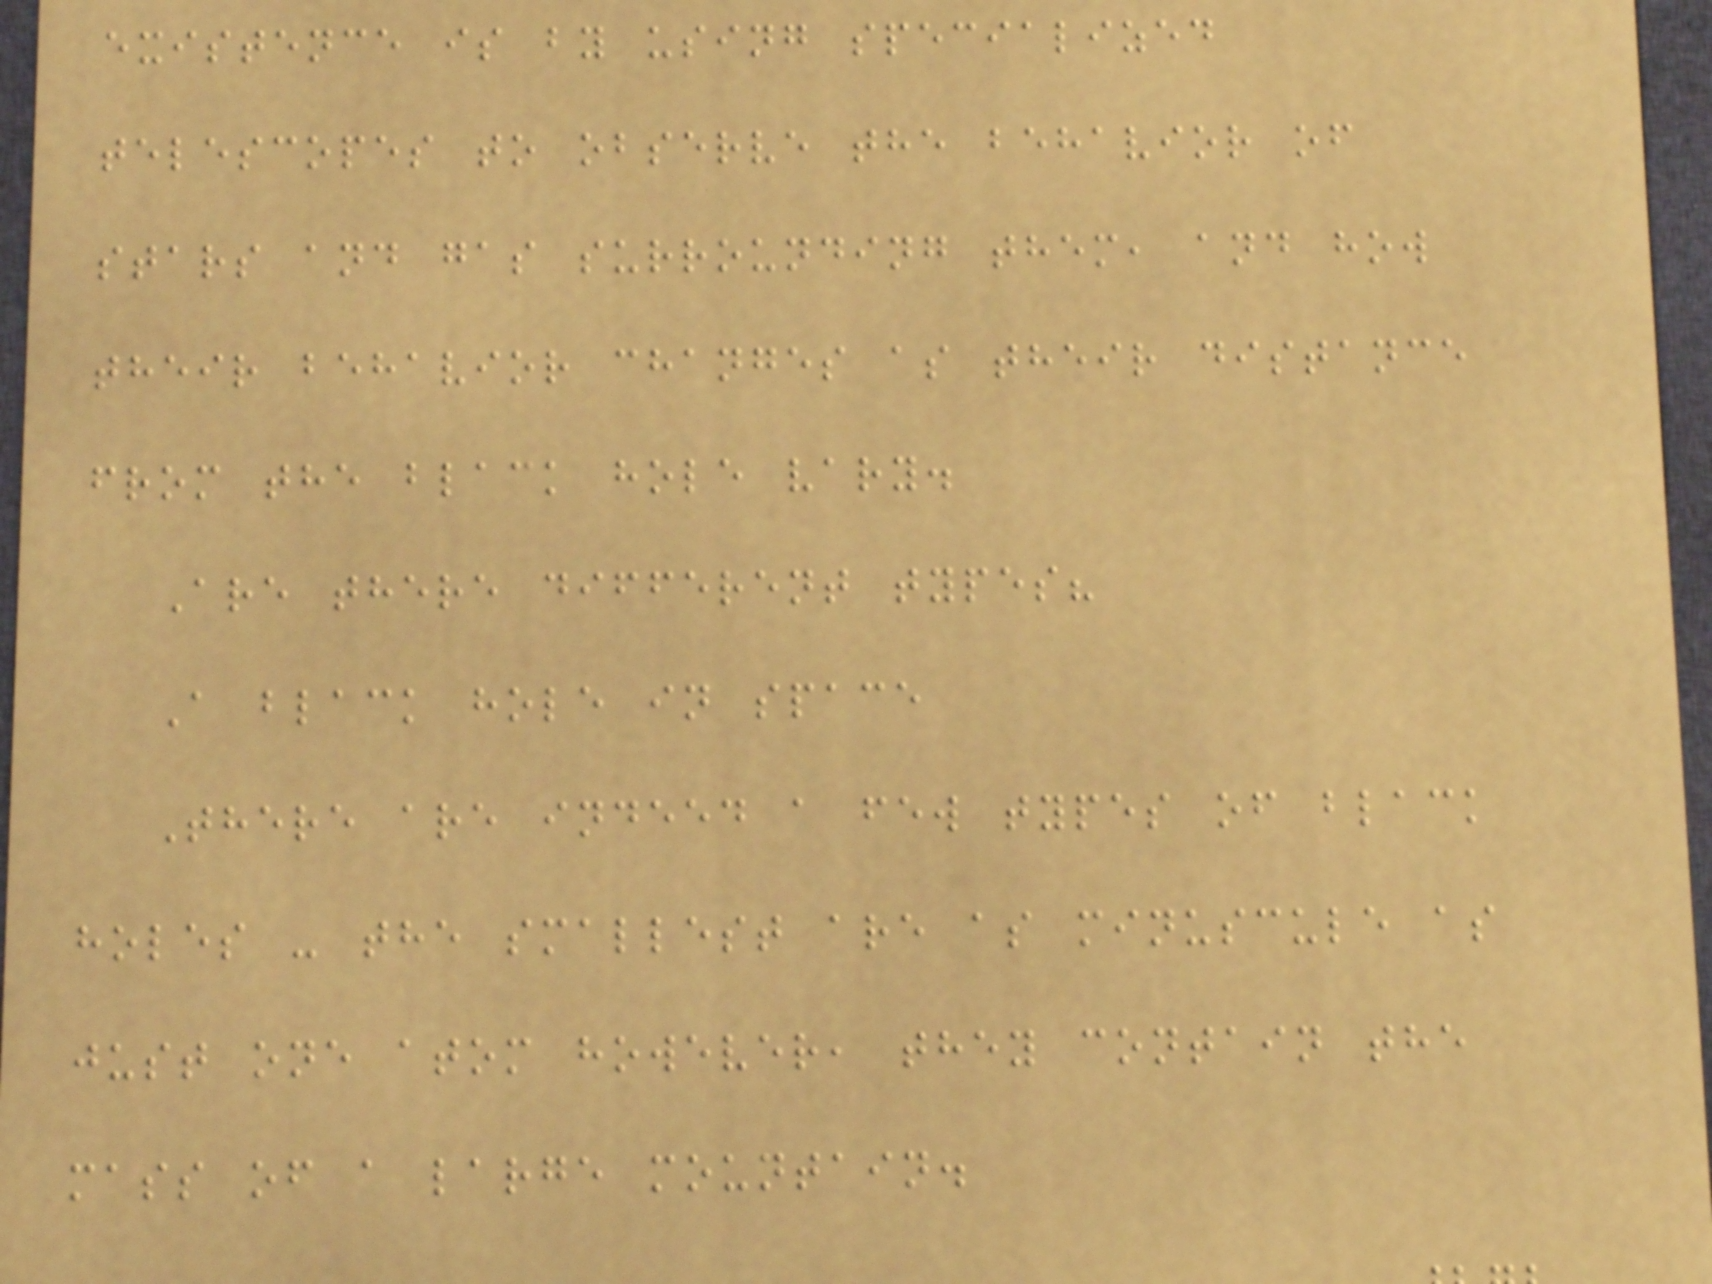existence is by using specialized
telescopes to observe the behavior of
stars and gas surrounding them, and how
their behavior changes as their distance
from the black hole vary.
Are there different types?
A black hole in space
There are indeed a few types of black
holes - the smallest are as minuscule as
just one atom however, they contain the
mass of a large mountain.
